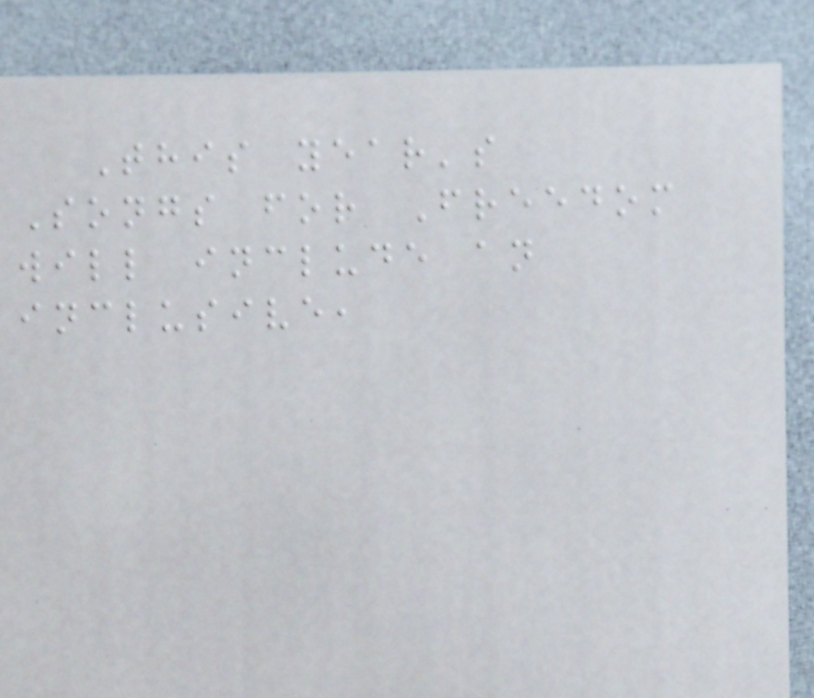This year's
Songs for Freedom
will include an
inclusive,
